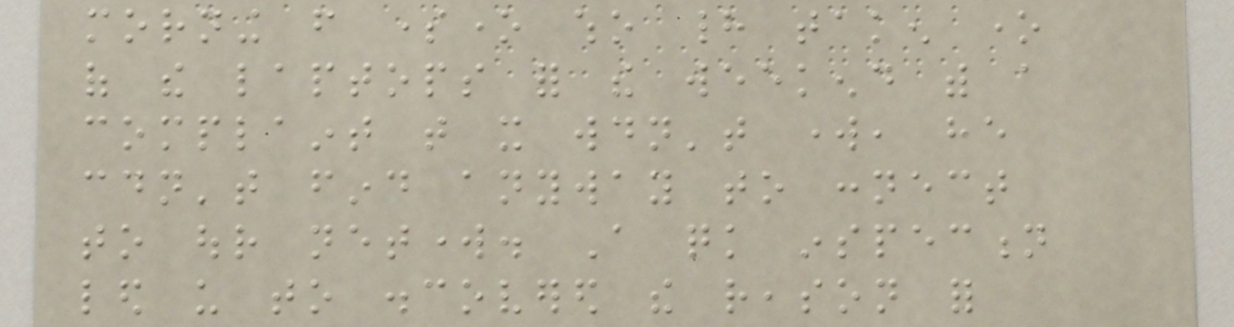morning from someone who had taken one
of the laptops for the weekend with a
complaint that it wouldn't work, he
couldn't find anyway to connect
to our network. A quick inspection
led us to discovered the reason for
